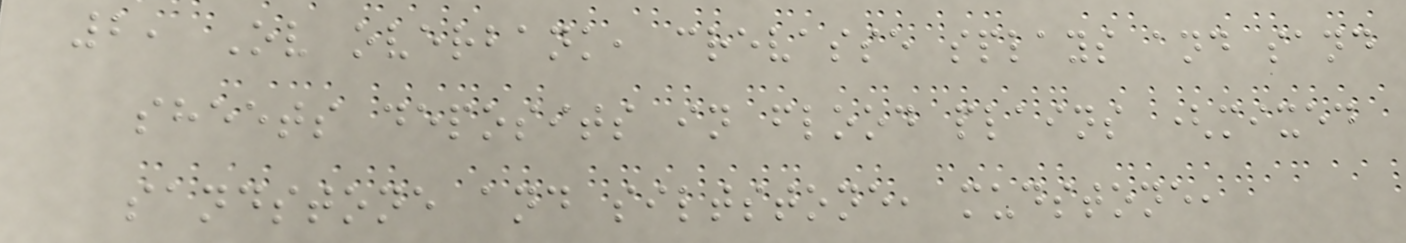2, Ov overbank, crevasse splays and sand
sheets deposits in flood plains (mixed
sandstone and siltstone, mudstone,
